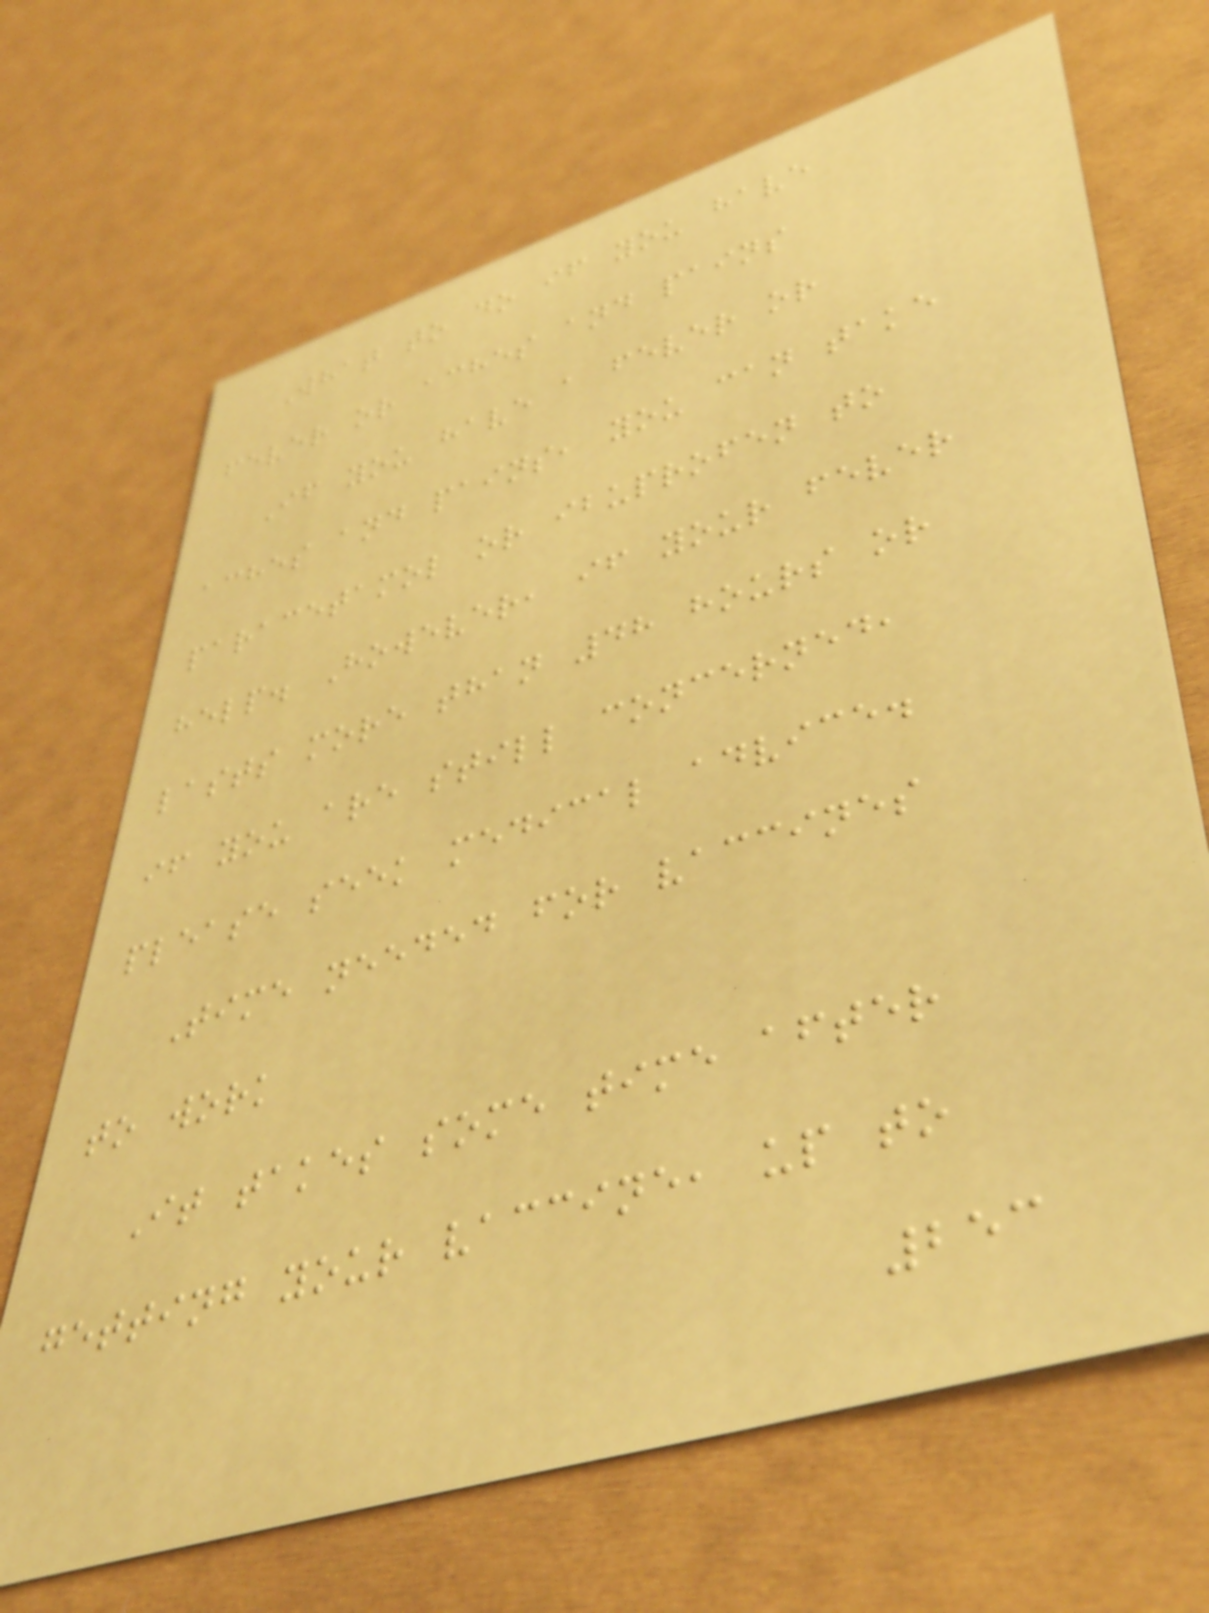What to do if you have
fever or aches and pains
If you have a fever or
aches and pains, you can take
paracetamol or ibuprofen to
help. However, if your fever
lasts more than 48 hours or
if you are still concerned,
please seek medical advice.
Time needed for vaccines
to work
It takes some time after
getting your vaccine, up to
253
